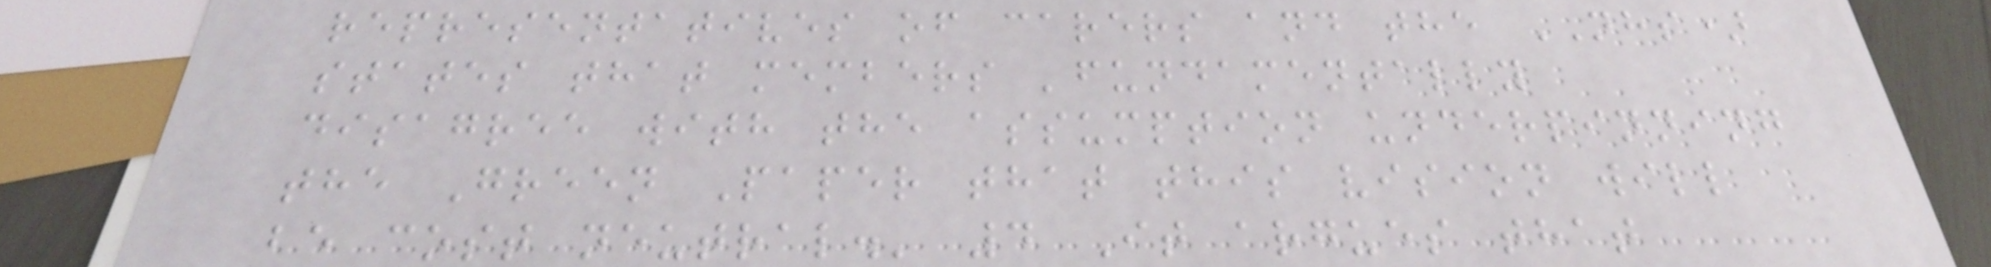representatives of carers and the NHS)
states that members 'fundamentally
disagree with the assumption underpinning
the Green Paper that this vision will
be cost neutral.' 4 It argues that
